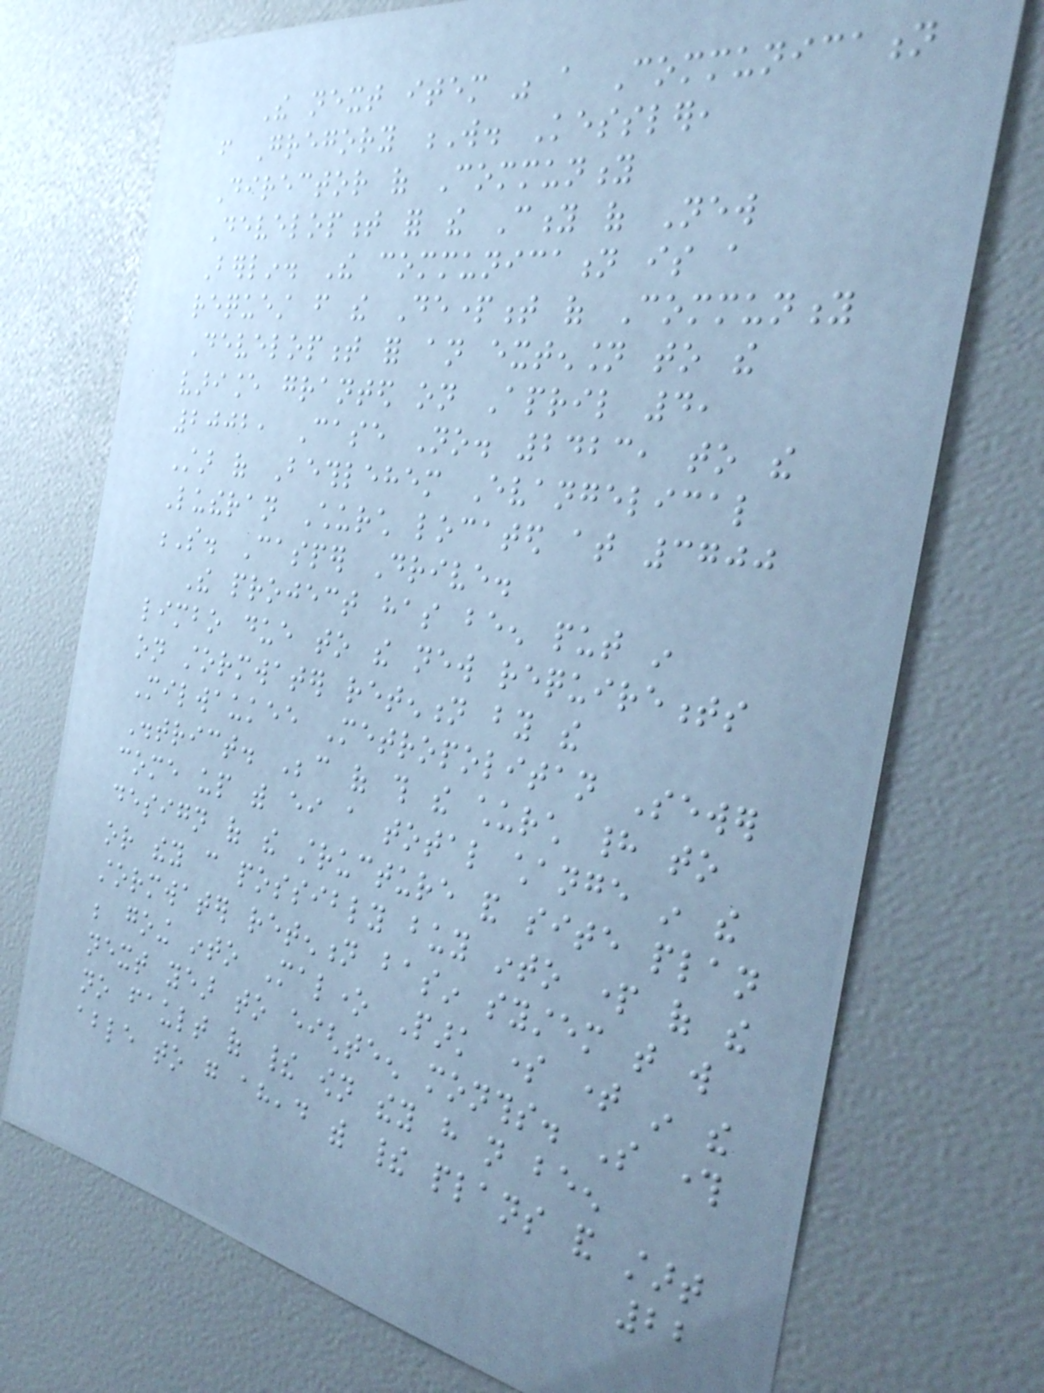The next item was a Communication
from Gregory W. Kessler,
Director of Community
Development for the City of New
Berlin. The communication is a
request from the Department of Community
Development for an extension to the
variance granted on April 4,
2002, Case No. 2423, to the
Star of Bethlehem Evangelical
Lutheran Church located at 3700
S. Casper Drive.
The project has been put in
limbo due to the new requirements
on stormwater retention by the
Milwaukee Metropolitan Sewer
District. Because of this the church had to
come up with either a total change in the
design of the structure and site plan
or they can possibly buy into part of the
stormwater retention basin system that will
be going into Malone Park some time in the
next year to eighteen months. So through
no fault of their own they have not been
able to go ahead with their plans and start
22
